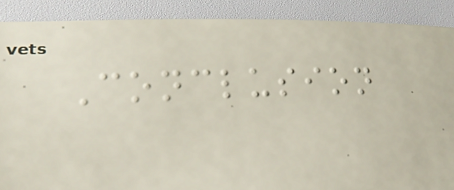Conclusion
